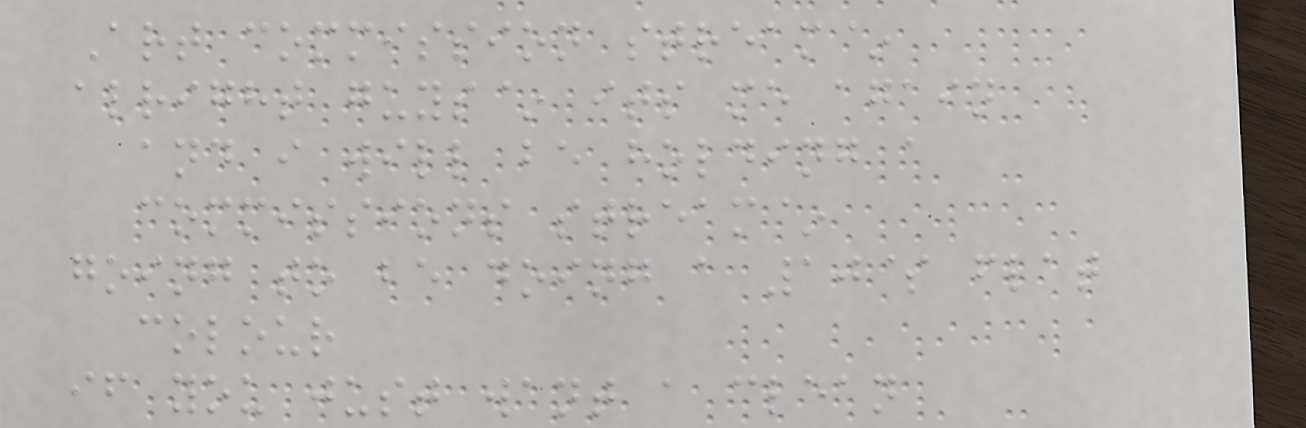Art commission stream~
alright guys~ its me again
and i will be holding a
commissions stream~
going to be doing a 10$ flat
colour
if you just want a clean
